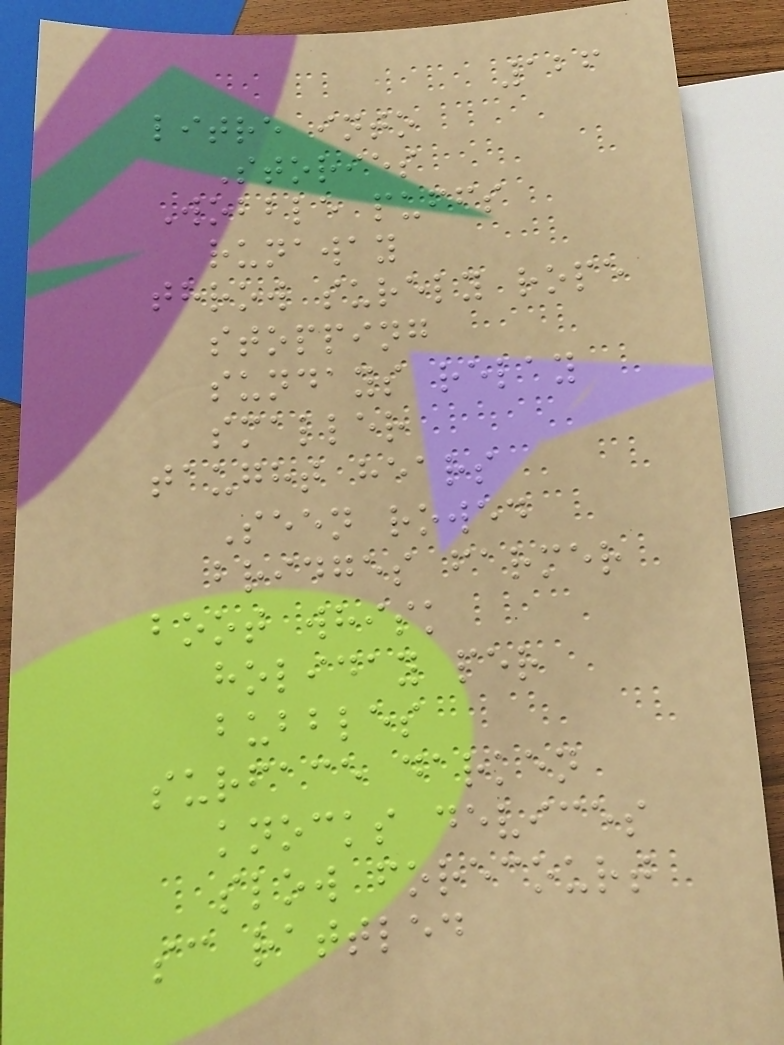126
litre into
Stories
Wobble puffs
runaway
throw surely rope
stopping
sundays relay
smaller
taught hears
Seen rowed
bridges farmer
boot whisk
holiday per
bubbles
surface darken
knocks devices
slow forecourt
sc rattled
